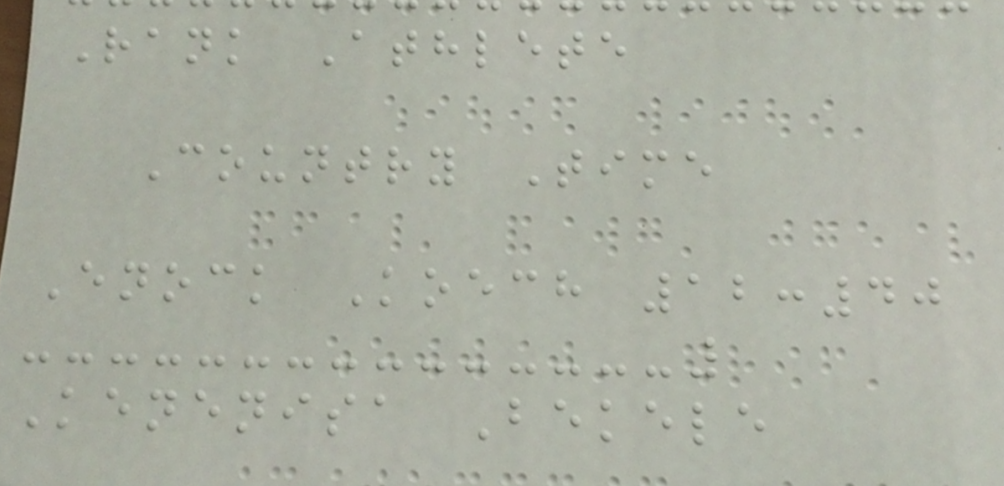Rank Athlete
Country Time
Enock Koech 12:40
Kenenisa Bekele
